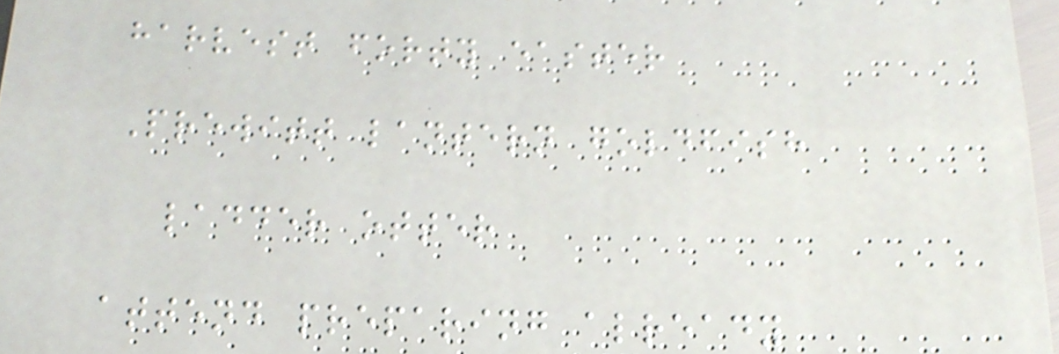harvest forty easter
Prewitt lantern goldfish
ladder otter
attend preparing already
